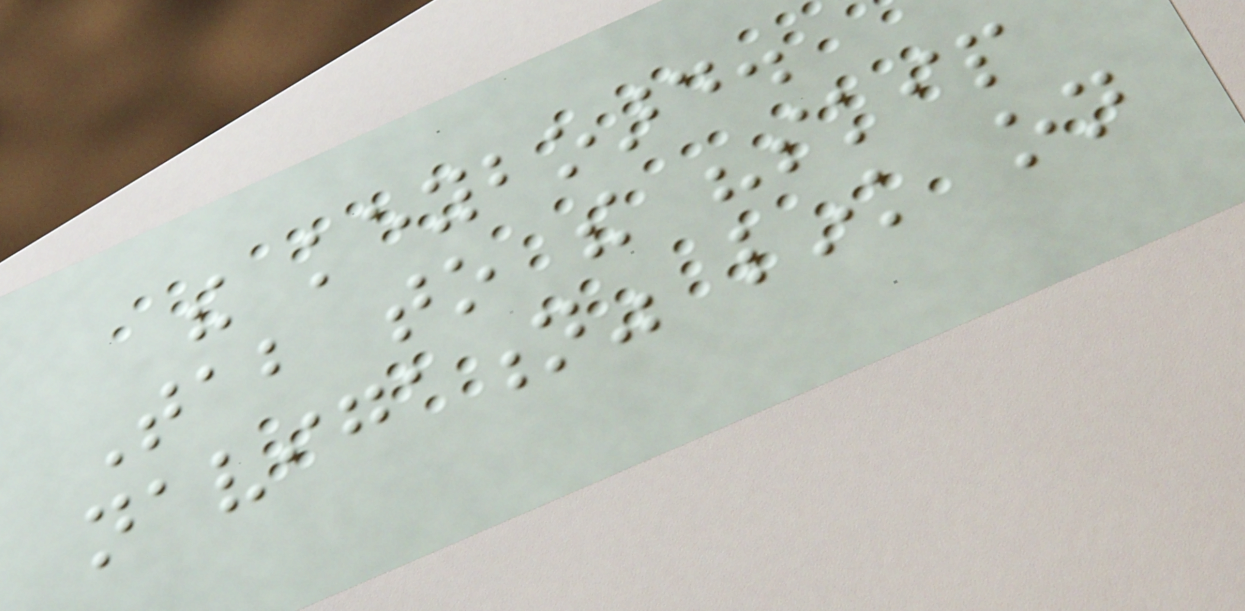the keyboard.
Tab to the "skip
navigation" link on
